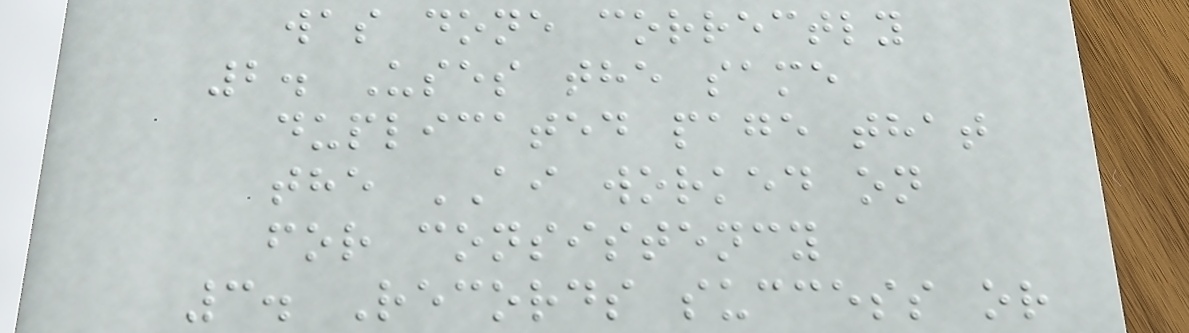was done correctly
2. Uses the same
duplicated page that
the AI worked on
for consistency
3. Records success or
